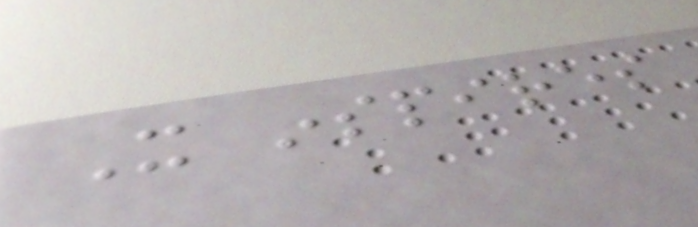It inspires
